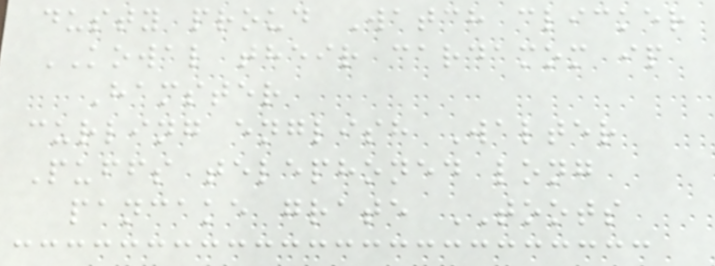dusty proud Watch clicker
KOWAL their cardamom ip
Hamster
curling english Walter
Puffs telephoned long
pancake grate TOOTS
